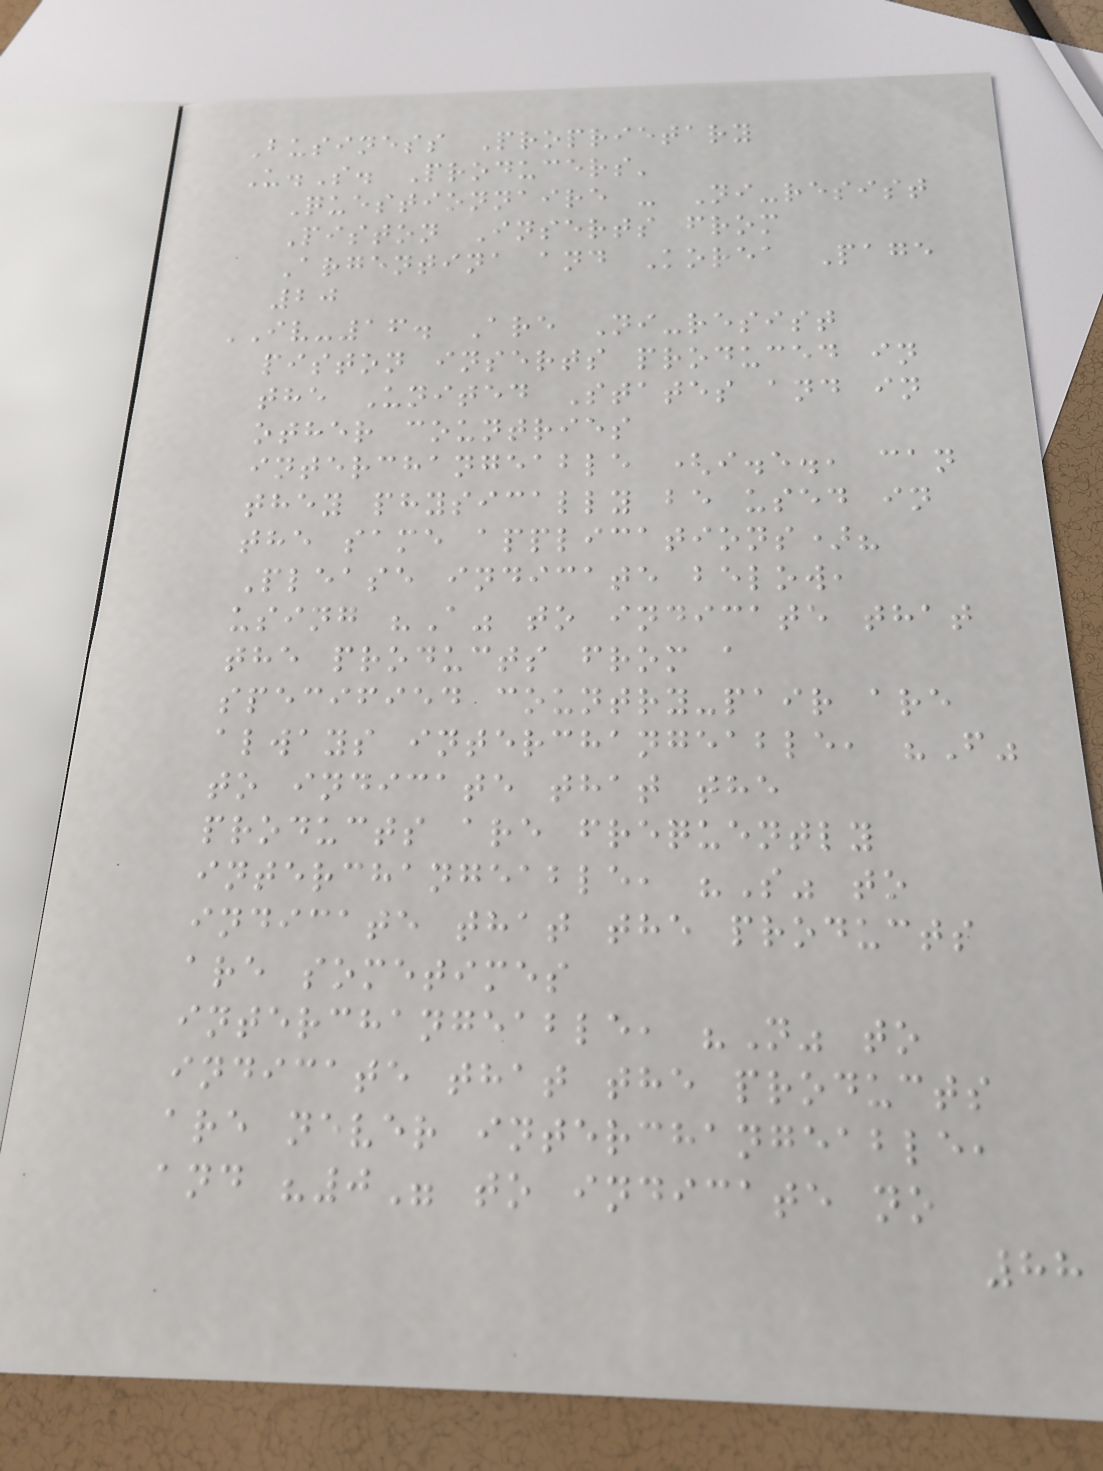Business Proprietary
U.S. Producers'
Questionnaire - Ni-resist
Piston Inserts from
Argentina and Korea Page
20
IV-16. Are Ni-resist
piston inserts produced in
the United States and in
other countries
interchangeable (i.e., can
they physically be used in
the same applications)?
Please indicate below,
using "A" to indicate that
the products from a
specified country-pair are
always interchangeable, "F"
to indicate that the
products are frequently
interchangeable, "S" to
indicate that the products
are sometimes
interchangeable, "N" to
indicate that the products
are never interchangeable,
and "0" to indicate no
88
